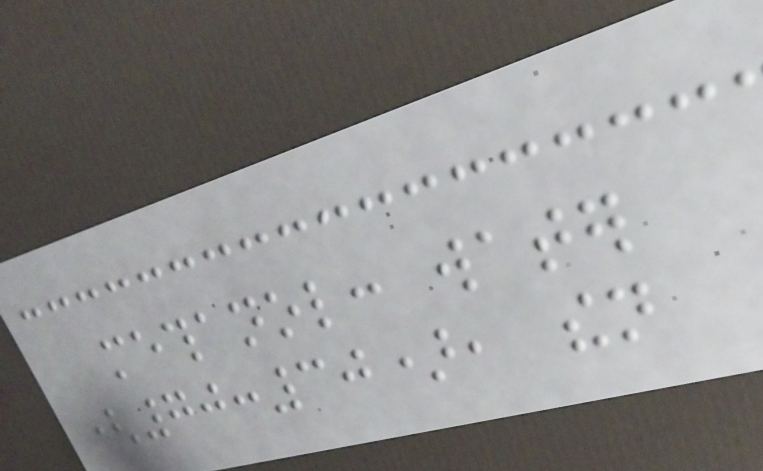methanol: water
(70:30), then
